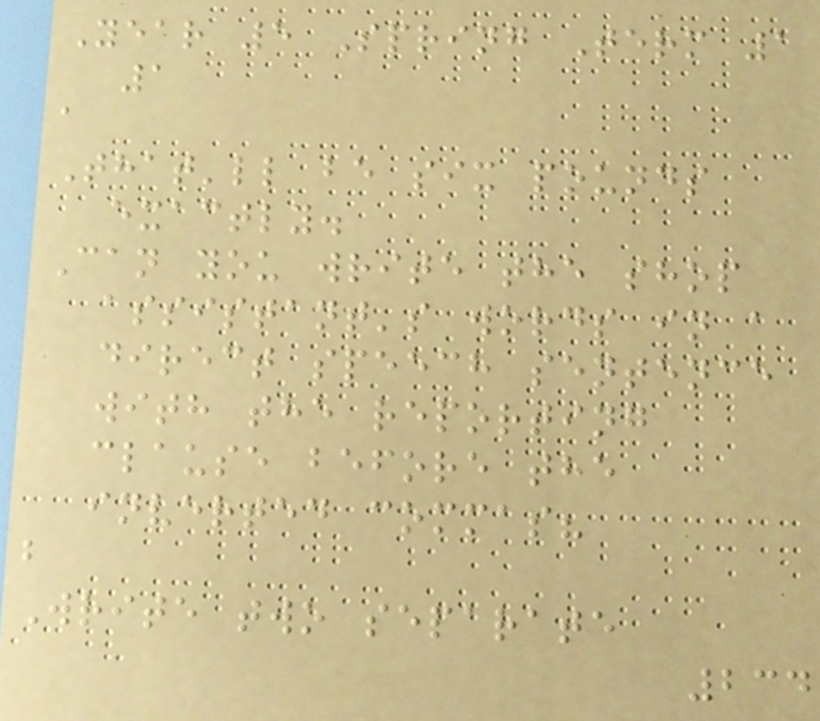Year 5 Spring Term 1
1
a
That'll be six pounds
exactly.
Can you write the shop
assistant's words in a
direct speech sentence
with the reporting
clause before the
inverted commas?
b
Write two separate
234
